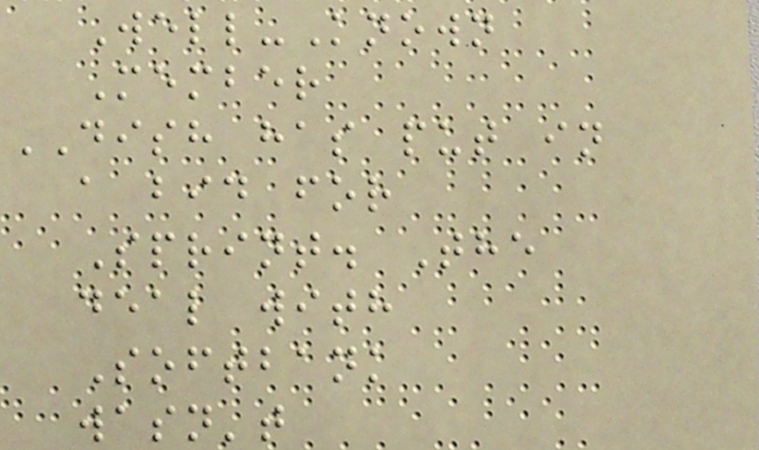Well-Known
Member
DISH has put in
a bid for
Sprint. The
deal with
Softbank
wasn't
